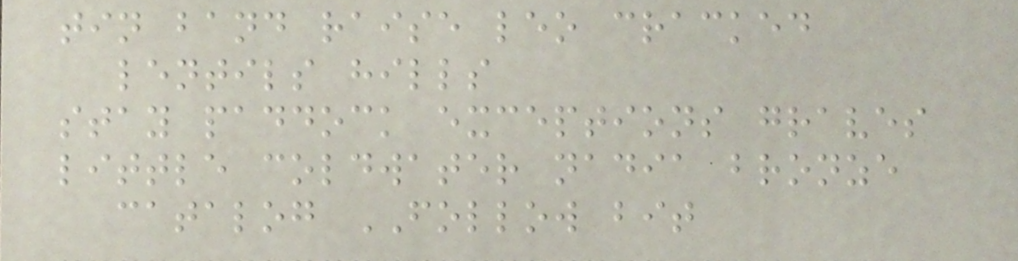tin band raise leo cracked
lentils hills
stay paddock exceptions graves
little coldwater nadia bronze
catalog FOLLOW bit
